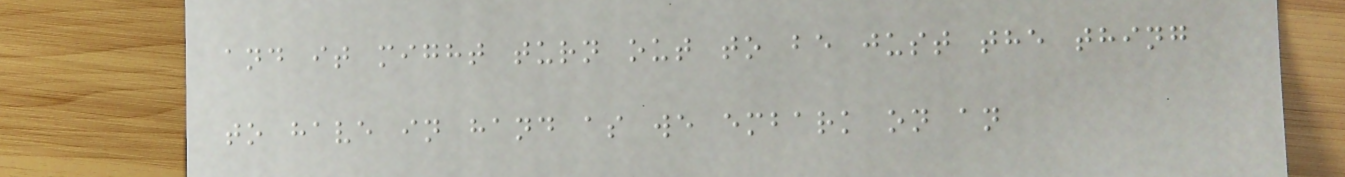and it might turn out to be just the thing
to have in hand as we embark on an
